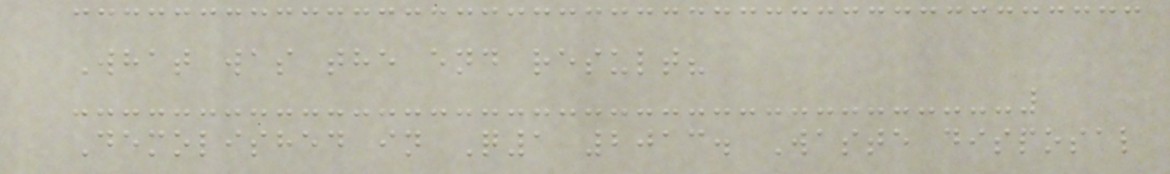What was the end result?
Demolished in Q1 2013. Waste disposal
